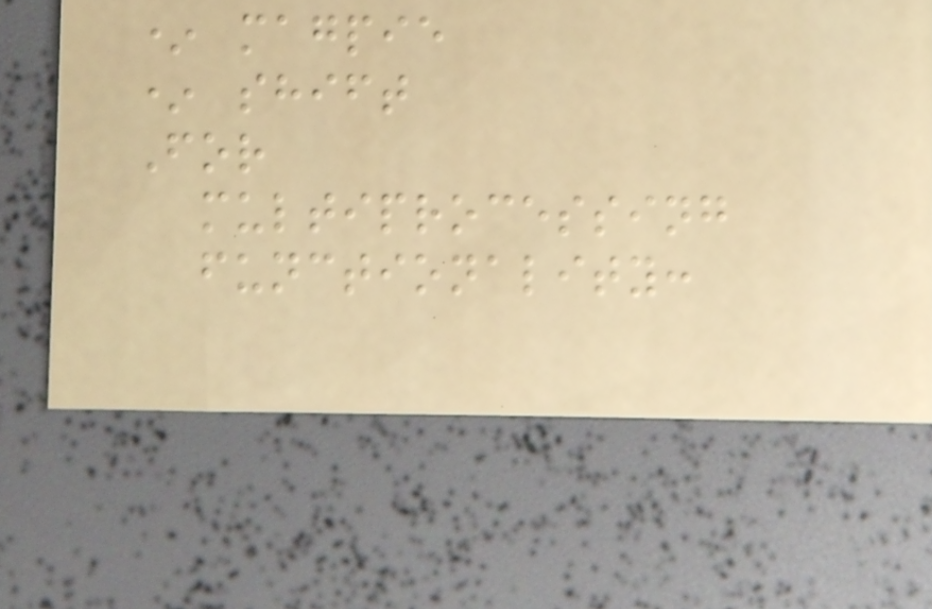* magpie
* shift
For
multiprocessing
functionality:
